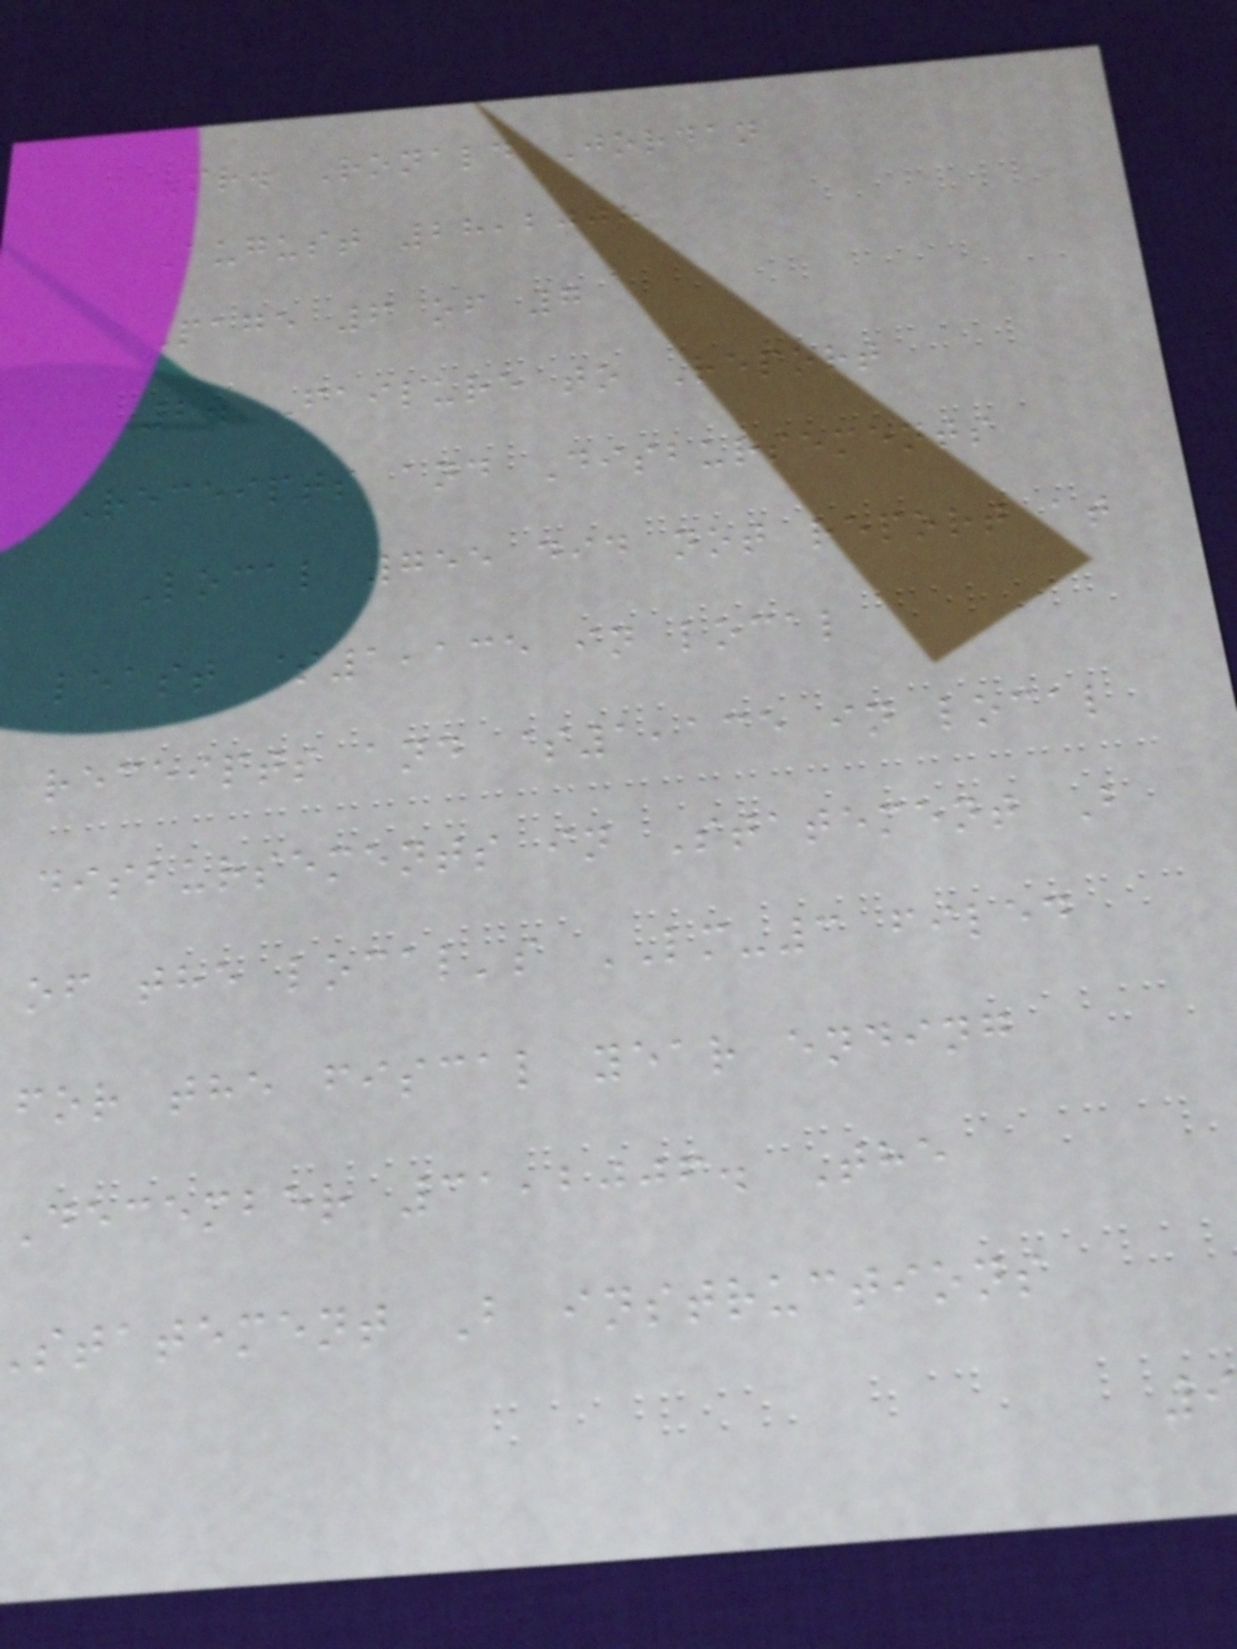Mr. Ronald Jordan
August 28,2008
Page 6 of 7
2. Failure to Report
Receipts and Disbursements
Local 755 did not report at
least $1,135 in local
receipts and $1,135 in local
disbursements in Statement B
of the local's LM-3 filed
for the fiscal year ending
December 31,2006. The
statement B instructions
